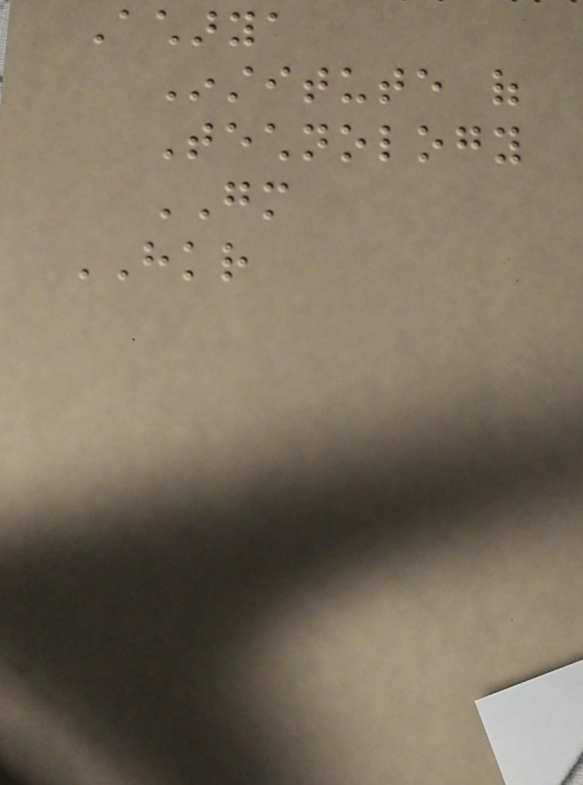Acharya
Institute of
Technology
GM
HKR
